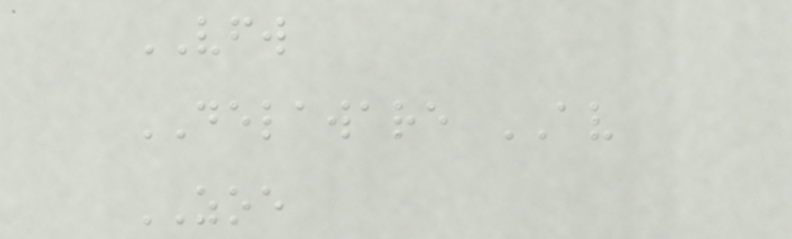VFW
DELAWARE AV
ZOE
